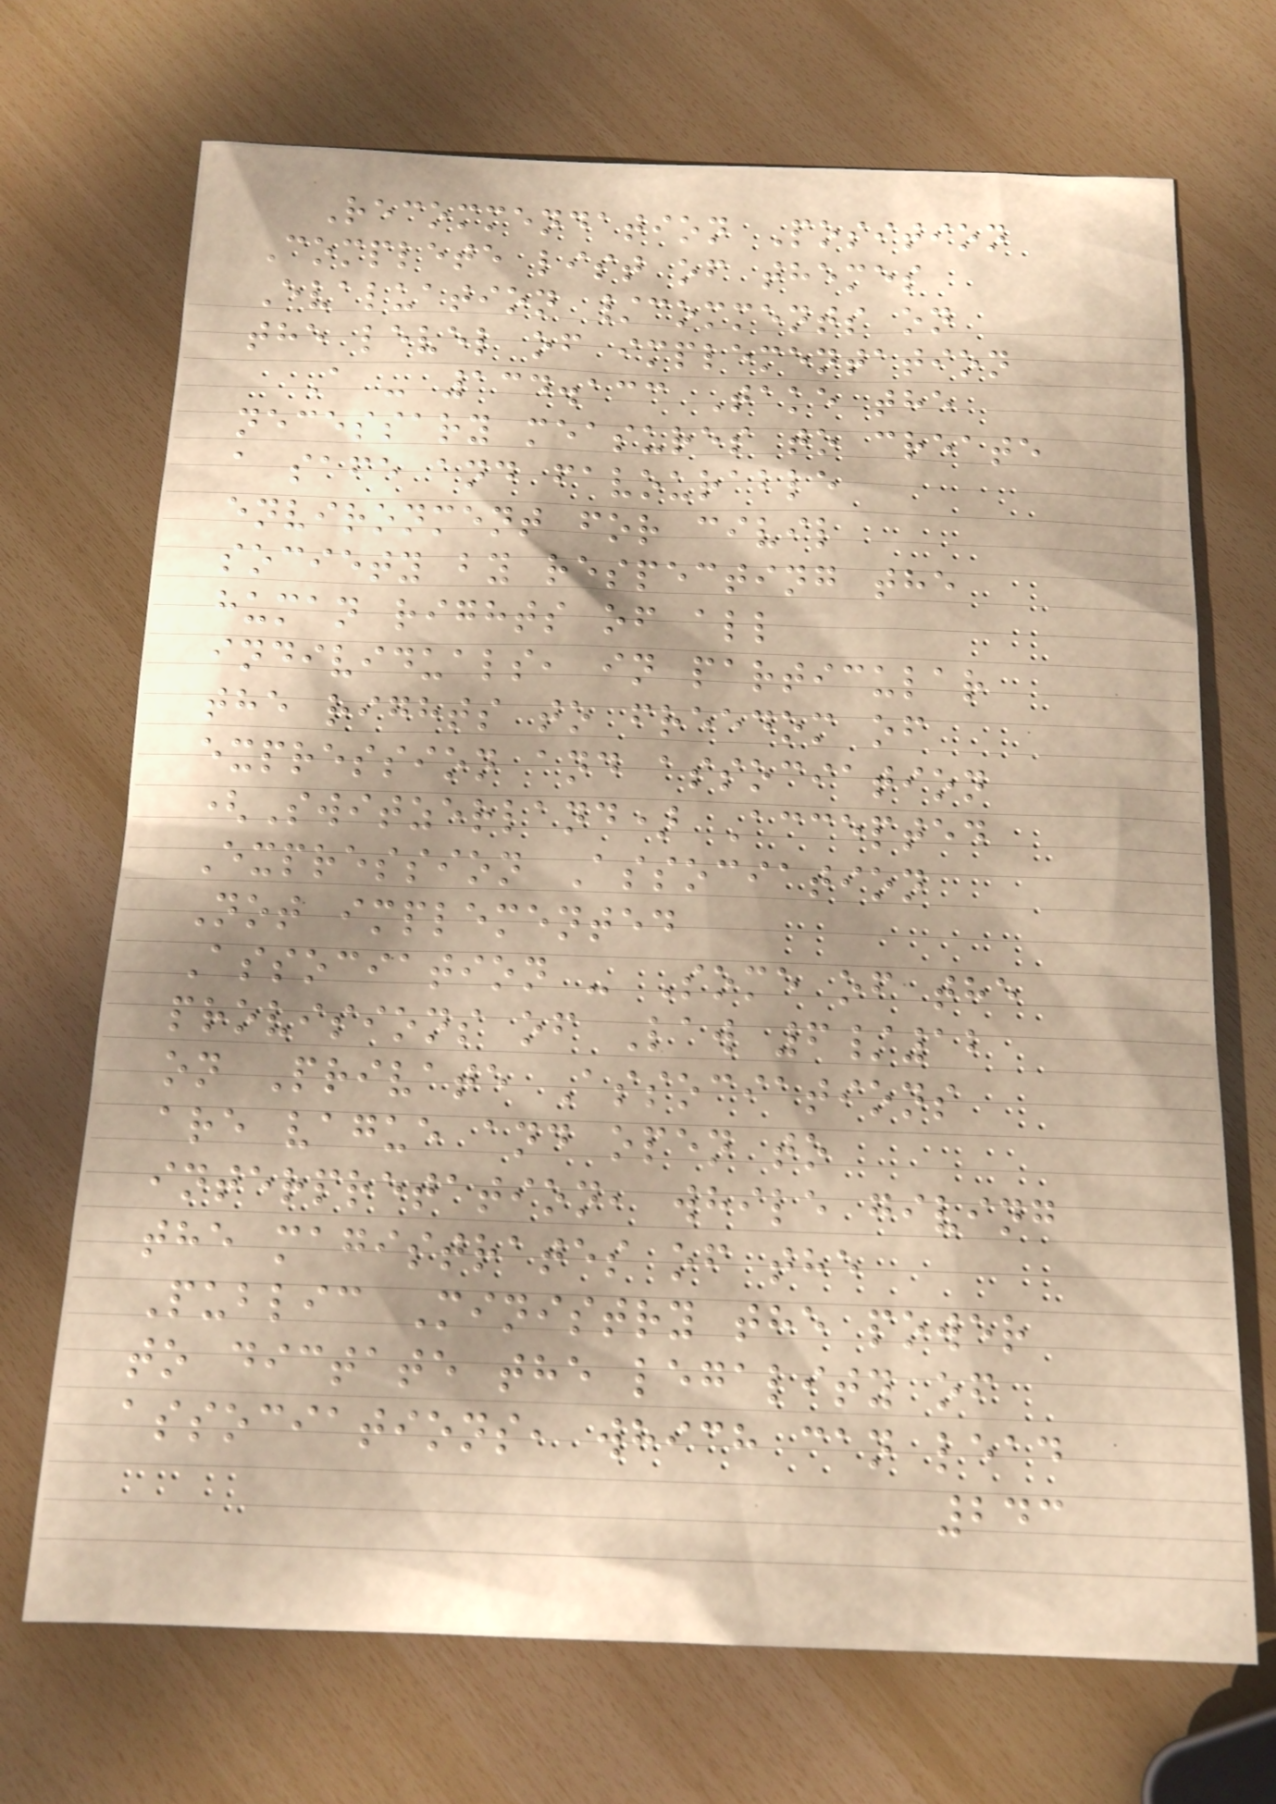Recommendation Position
Complete list of themes
Evaluation /comments on
the level of implementation
A - 134.133 Take the
necessary measures to create
a safe and favourable
environment for civil
society by respecting the
human rights of all
individuals, in particular
the rights to freedom of
expression and association
(Switzerland) Accepted
Expression Association
Not implemented
Association - Some of the
provisions of Law 6/12
on Private Associations
are vague and open to
interpretation, while giving
the magistrates of the
Public Ministry the power
to dictate the legality of
associations, which can lead
243
